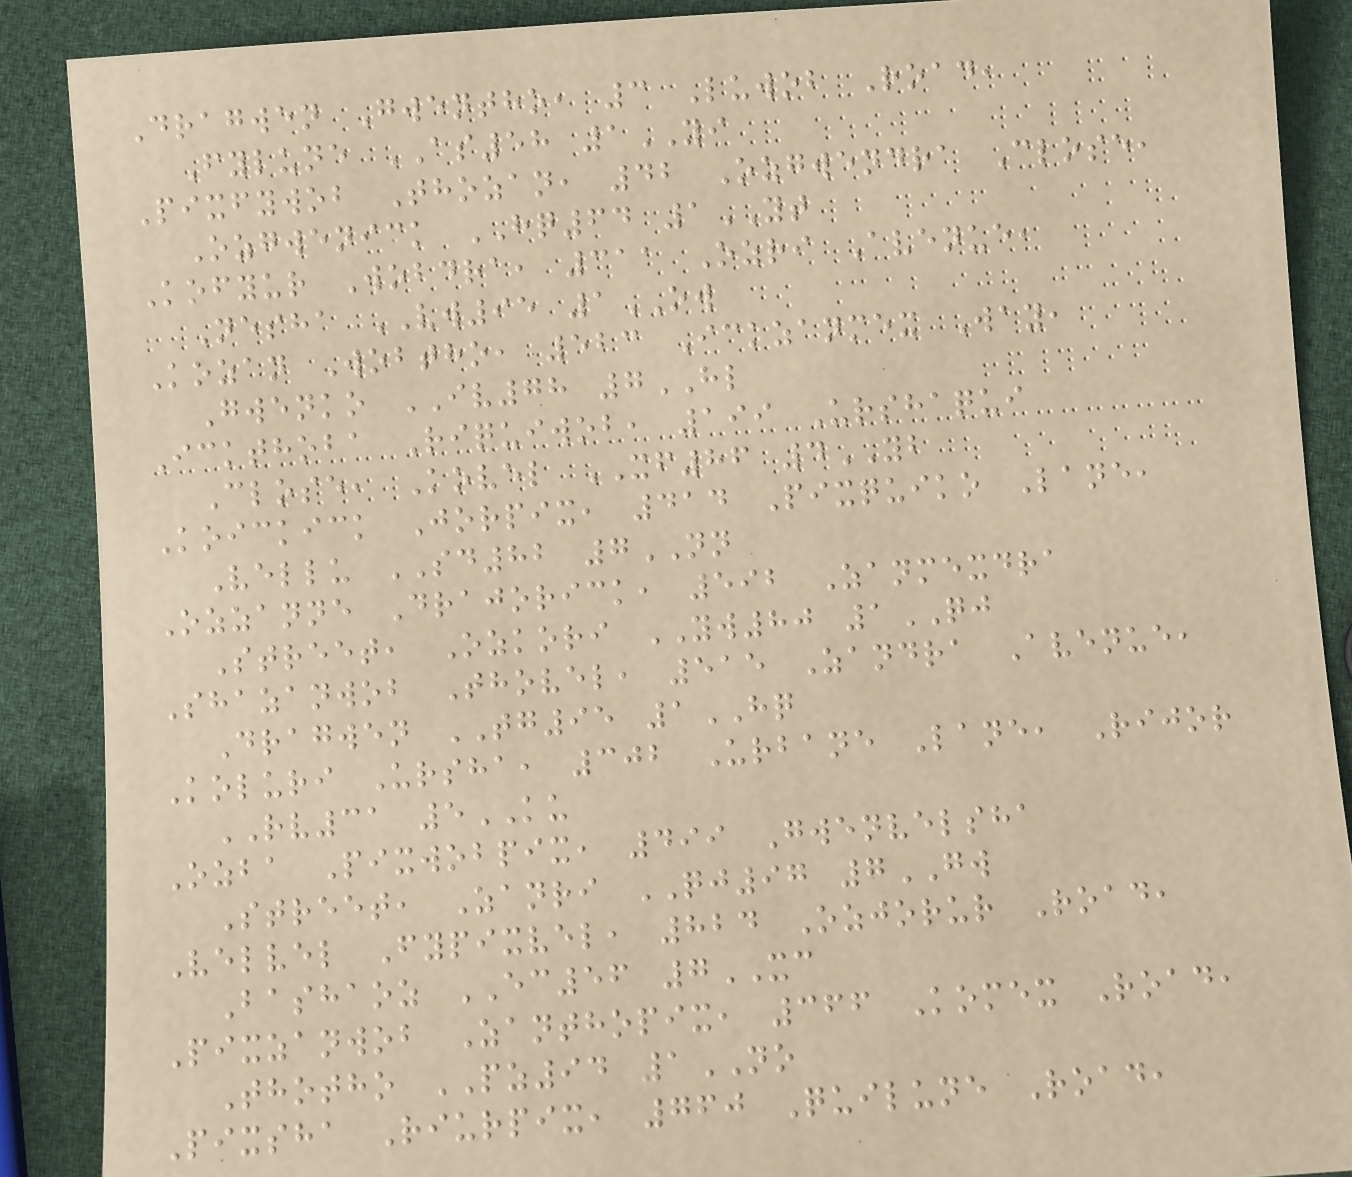Dragwen Gwentho, 3 Luwob Road,
Fylune AS58 1YI
Pixfywob Thozan, 42 Ozgwendra Close,
Ozgwenick HQ64 1YT
Kofyur Wobdra, 311 Ozri Avenue,
Nesha VW95 1OW
Kozan Wobtho, 523 Ickzanmex Way,
Gwenko IV78 7HL
Ickthoba Riquiwob, 199 Urshaqui
Close, Kovel XF86 4YB
Koickick Jorpix, 414 Pixquiko Lane,
Vellu SD82 7NN
Ozzanne Drajorick, 592 Zanmexdra
Street, Ozkori YW80 1QJ
Shazanwob Thovel, 515 Zandra Avenue,
Dragwen TG95 1HQ
Koluri Ursha, 302 Urbane Lane, Rijor
RV31 5KU
Ozba Pixwobpix, 499 Gwenvelsha
Street, Zanri QJ97 7GW
Velvel Fypixvel, 824 Ozjorur Road,
Bashaoz EC56 7XC
Pixzanwob Zanthopix, 366 Komex Road,
Thotho PZ94 1NO
Pixsha Riurpix, 760 Quilune Road,
